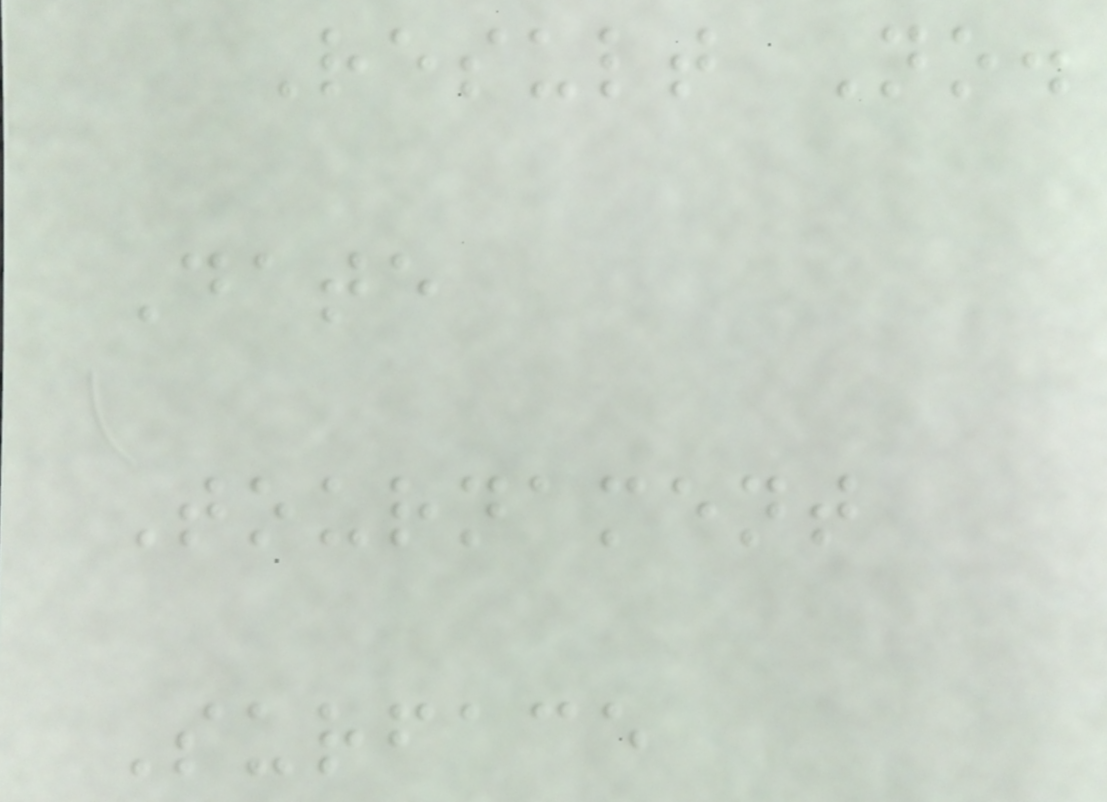Result No.
Date
Tournament
Surface
